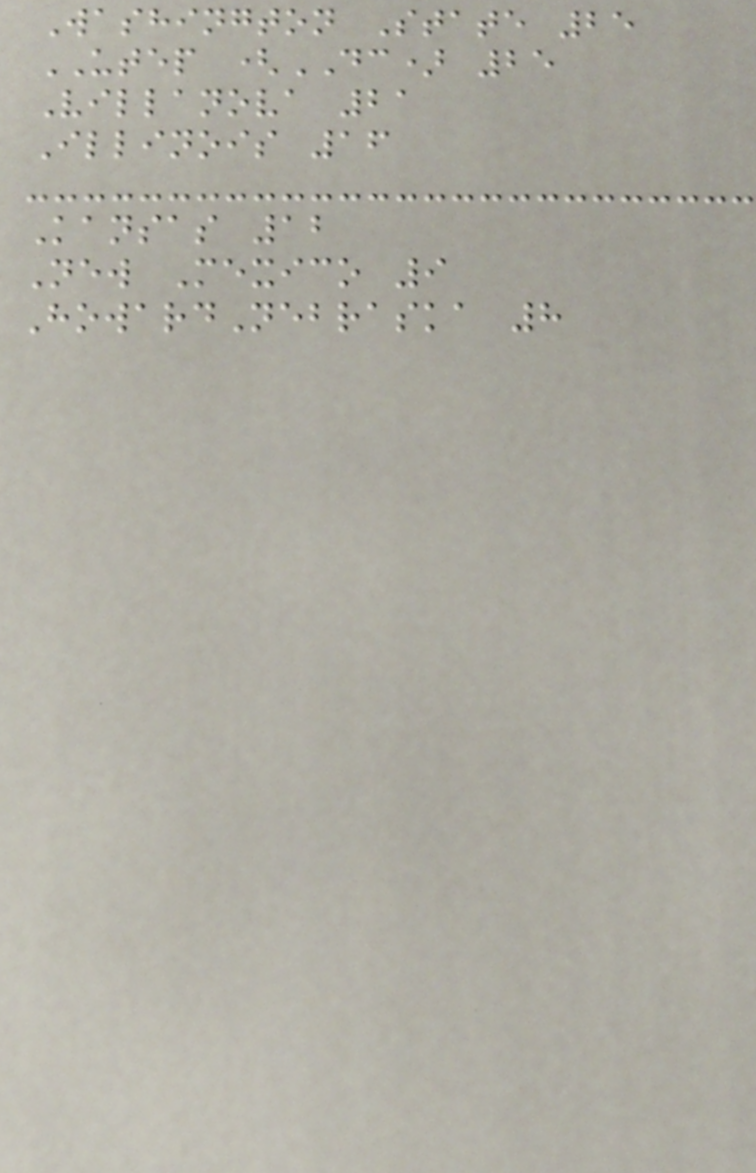Washington State 25
UTEP (DC) 25
Villanova 21
Illinois 16
Kansas 12
New Mexico 9
HowardNebraska 8
